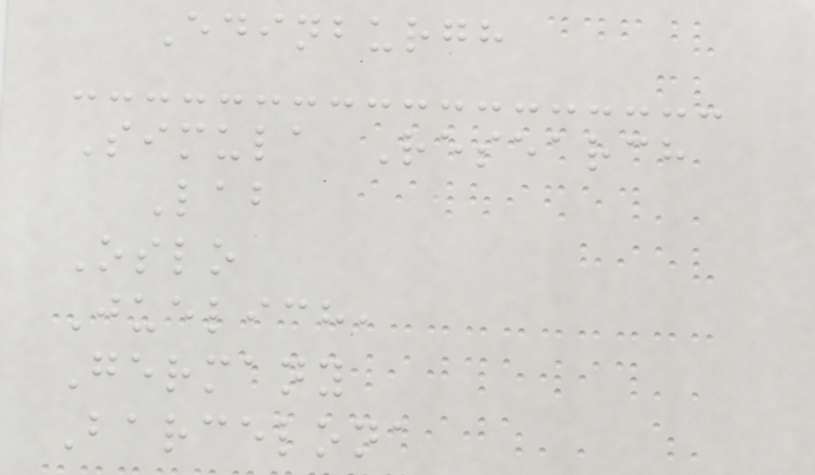Edinburgh
Simula Research
Lab
Oslo
Juelich,
Germany
Barcelona
